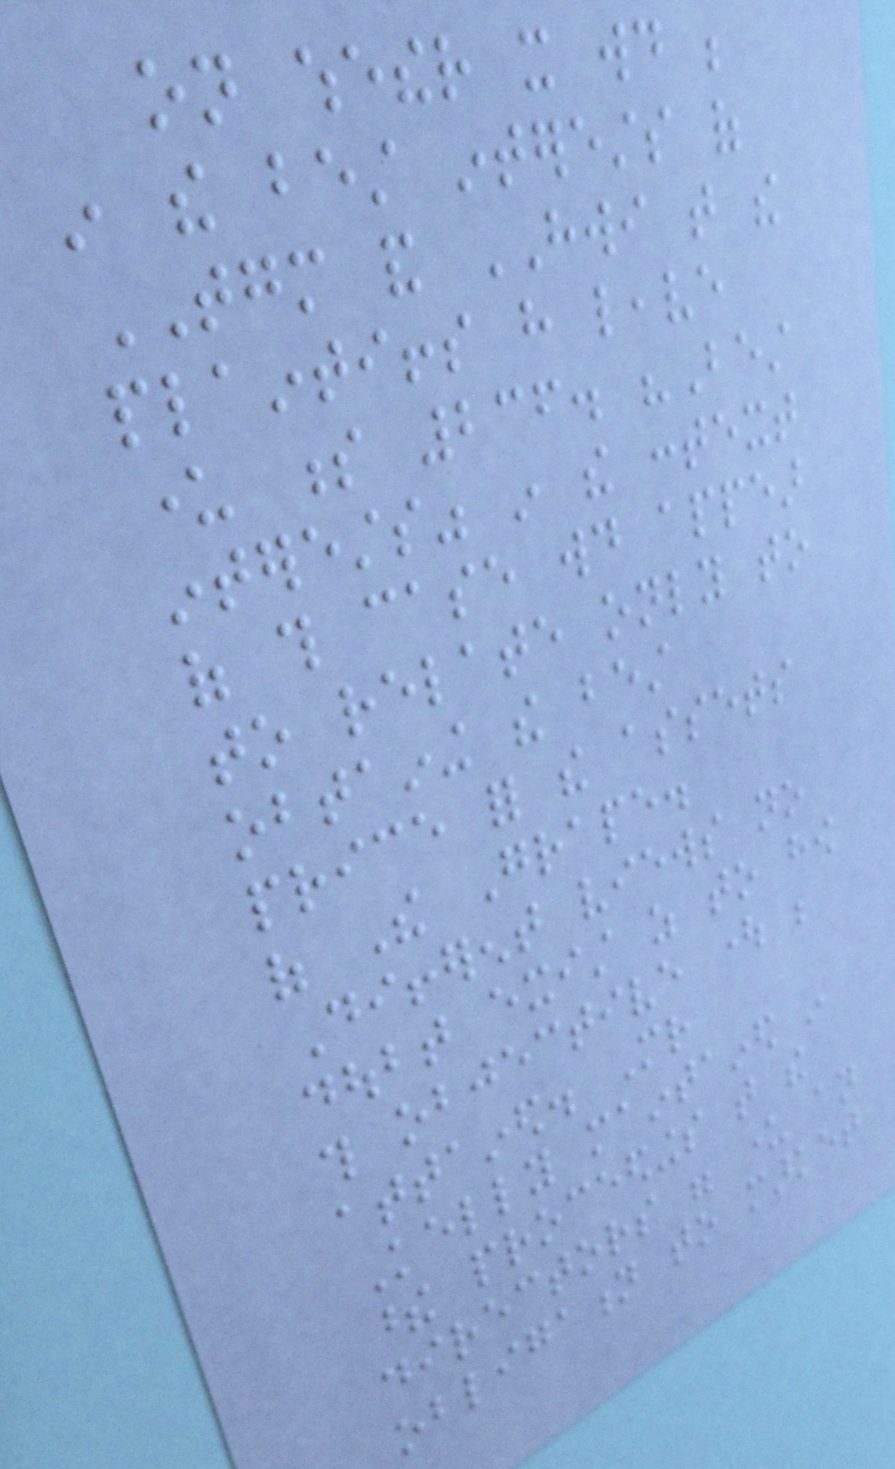on whether it would be
in the best interests of
TGM and HWI that the
plaintiffs have leave
under s 236. "Best
interests" in the context
of this case would appear
to relate only to
obtaining the best
price for the assets
of The Grape.
Different views no
doubt exist as to how
this objective ought be
attained. Mr
Kelly maintained in
these proceedings that the
directors were under an
obligation to market
